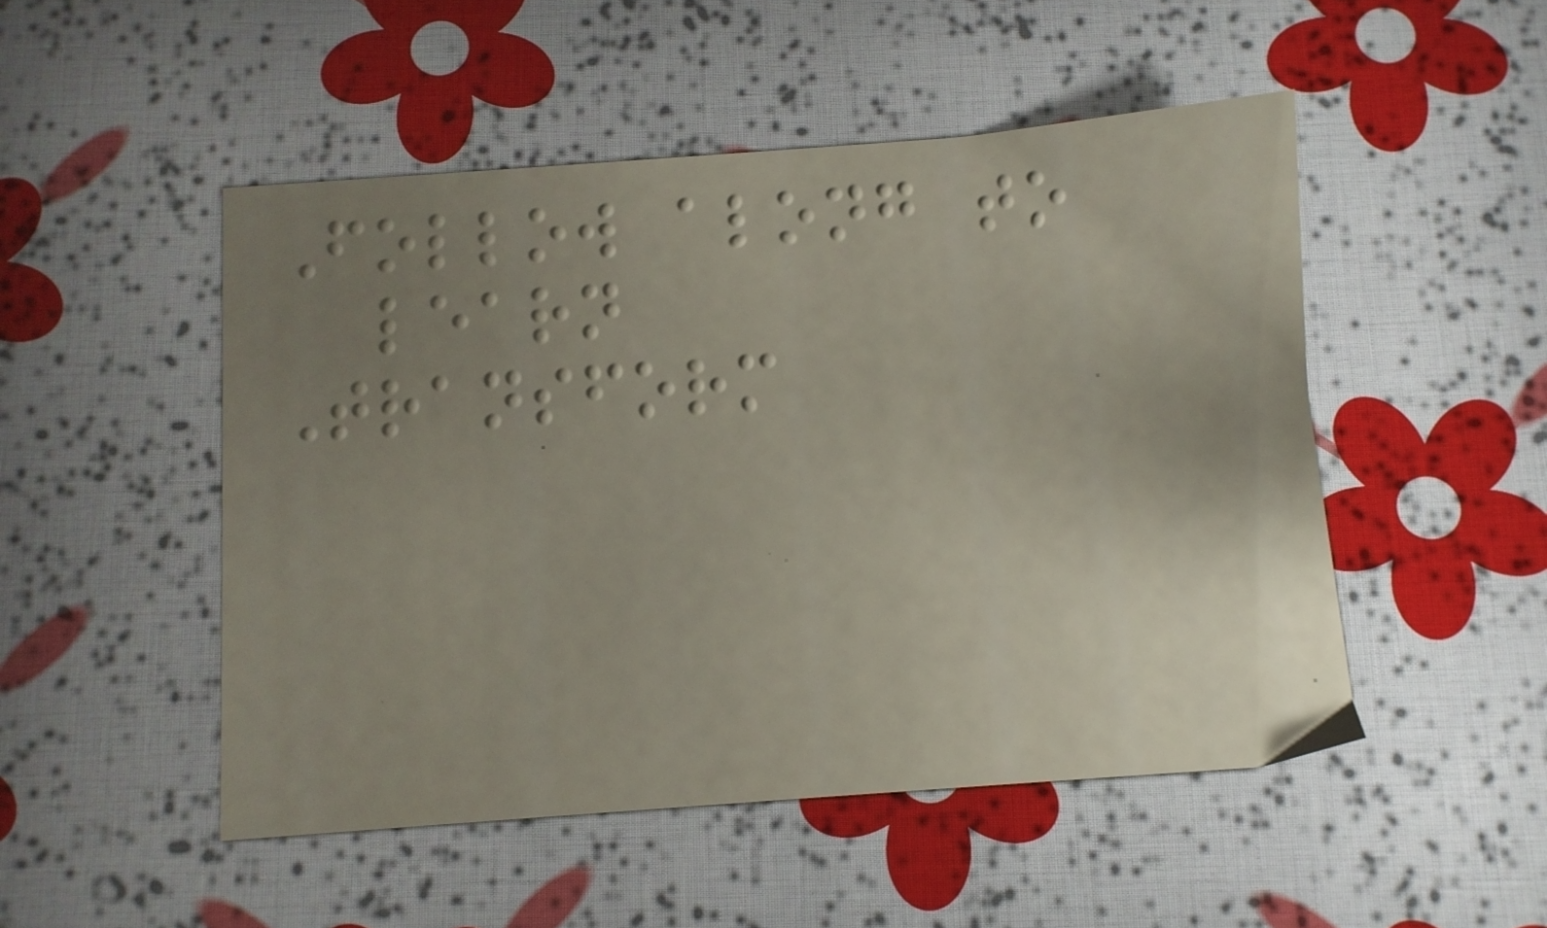Follow along to
learn
Transform
